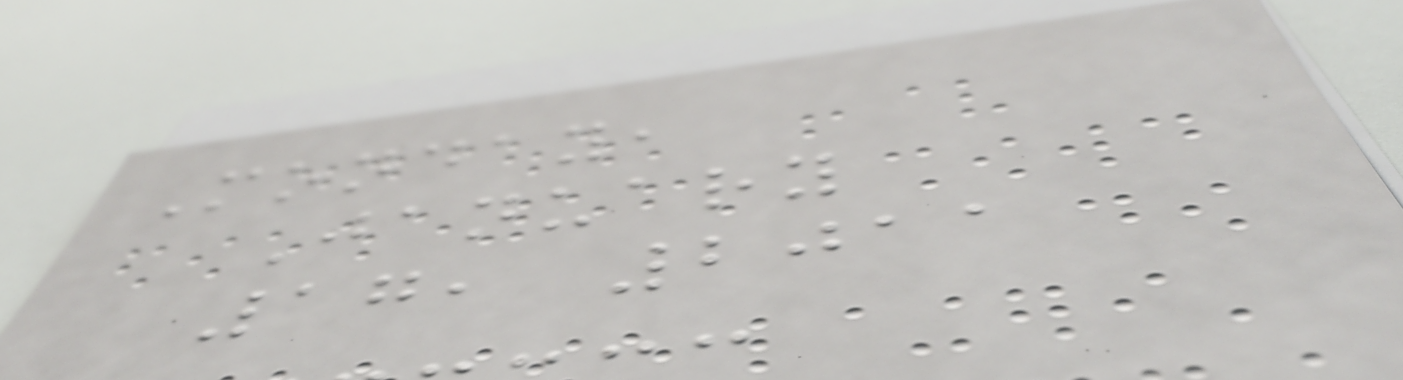Monday,
January
17, 2011
